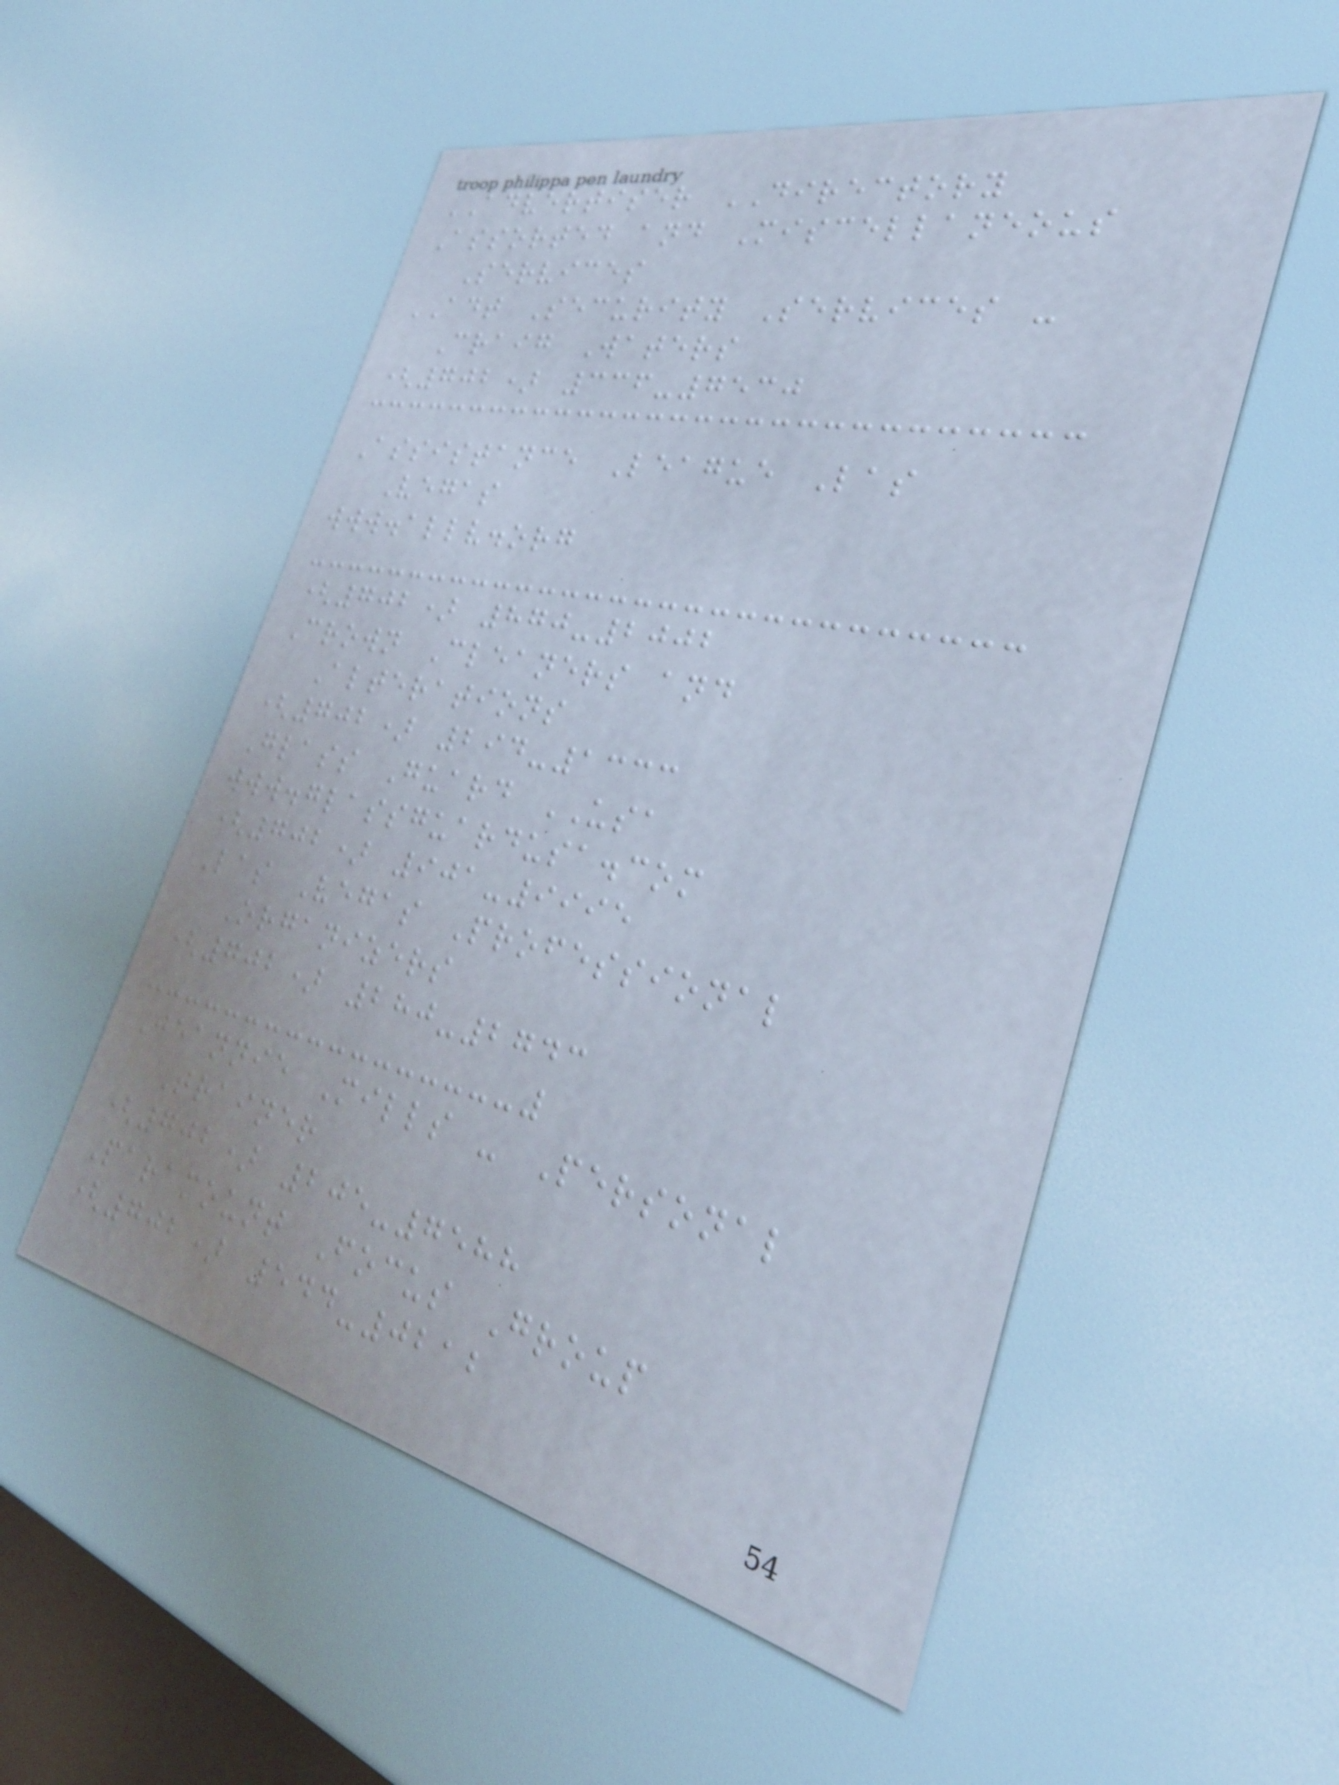ADVERTISER DIRECTORY
Assorted and Miscellaneous
Services
ADT Security Services -
Craig Waters
(702) 336-7530
Assistance League Las
Vegas
www.allv.org
(702) 870-2002
Crown Cleaners and
Alterations
(702) 294-1333
Glass Guard USA
www.glassguardusa.com
(702) 901-9995
Las Vegas Professional
Organizers
(702) 280-2743
Jeannie Mills - Personal
Trainer
(702) 205-7588
Paramount Focus Group
(702) 544-0212
